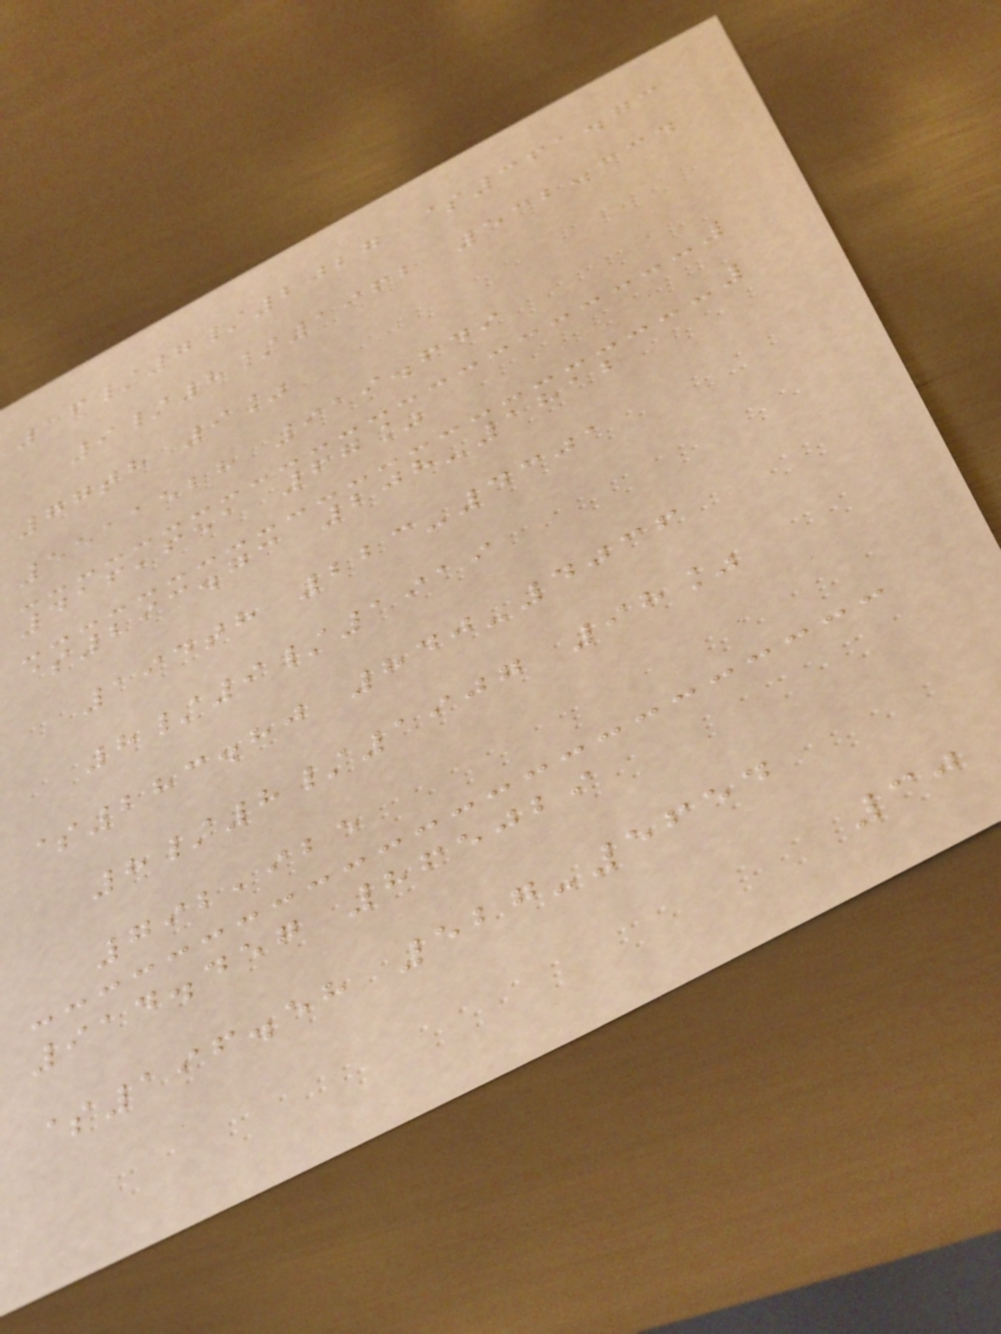16/7/2027 $361.73
9/8/1962 532.334
77th 9%
5511528 919.649
416,651 67%
$293.73 208-1812
194th 223-4301
8/9/1919
$283.80 840-4036
8/8/1907 98%
792,925
914.457 865029
$196.58 527-5654
30
